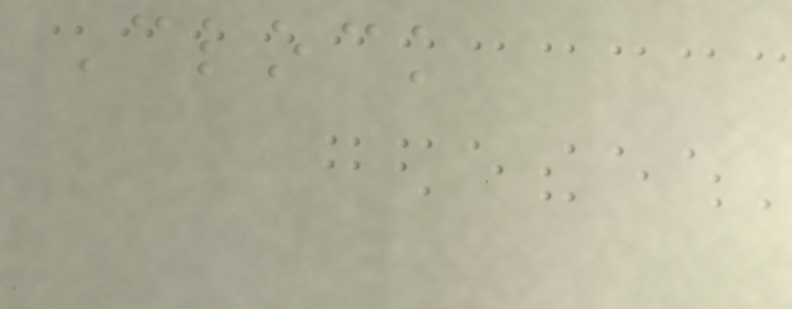Clock
